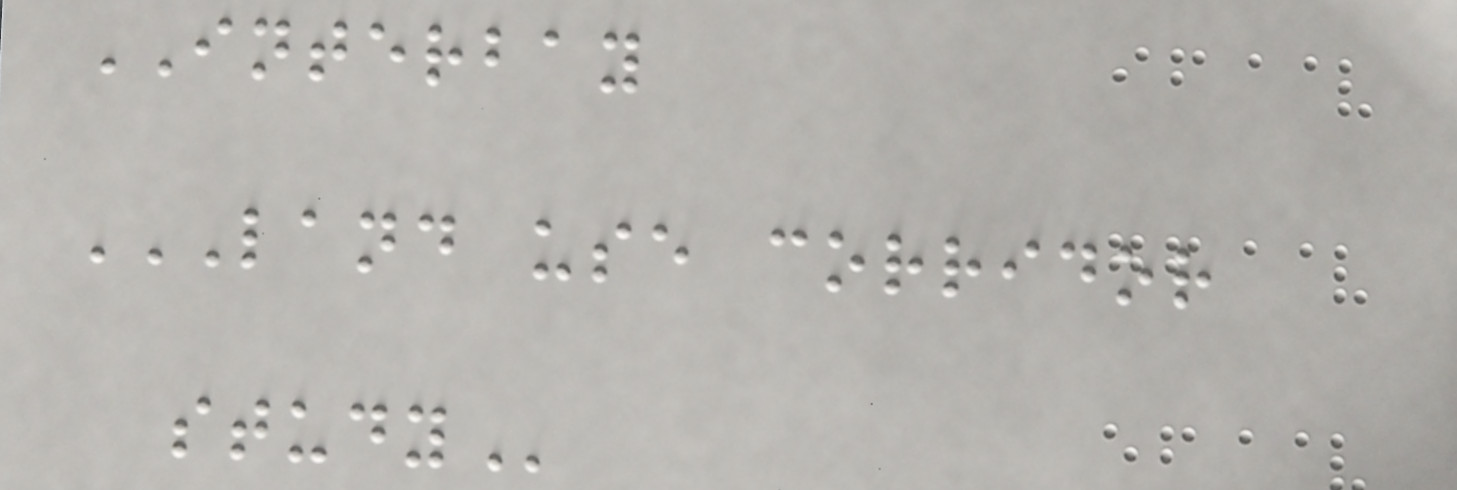INTERBAY
LAND USE CORRIDOR
STUDY
